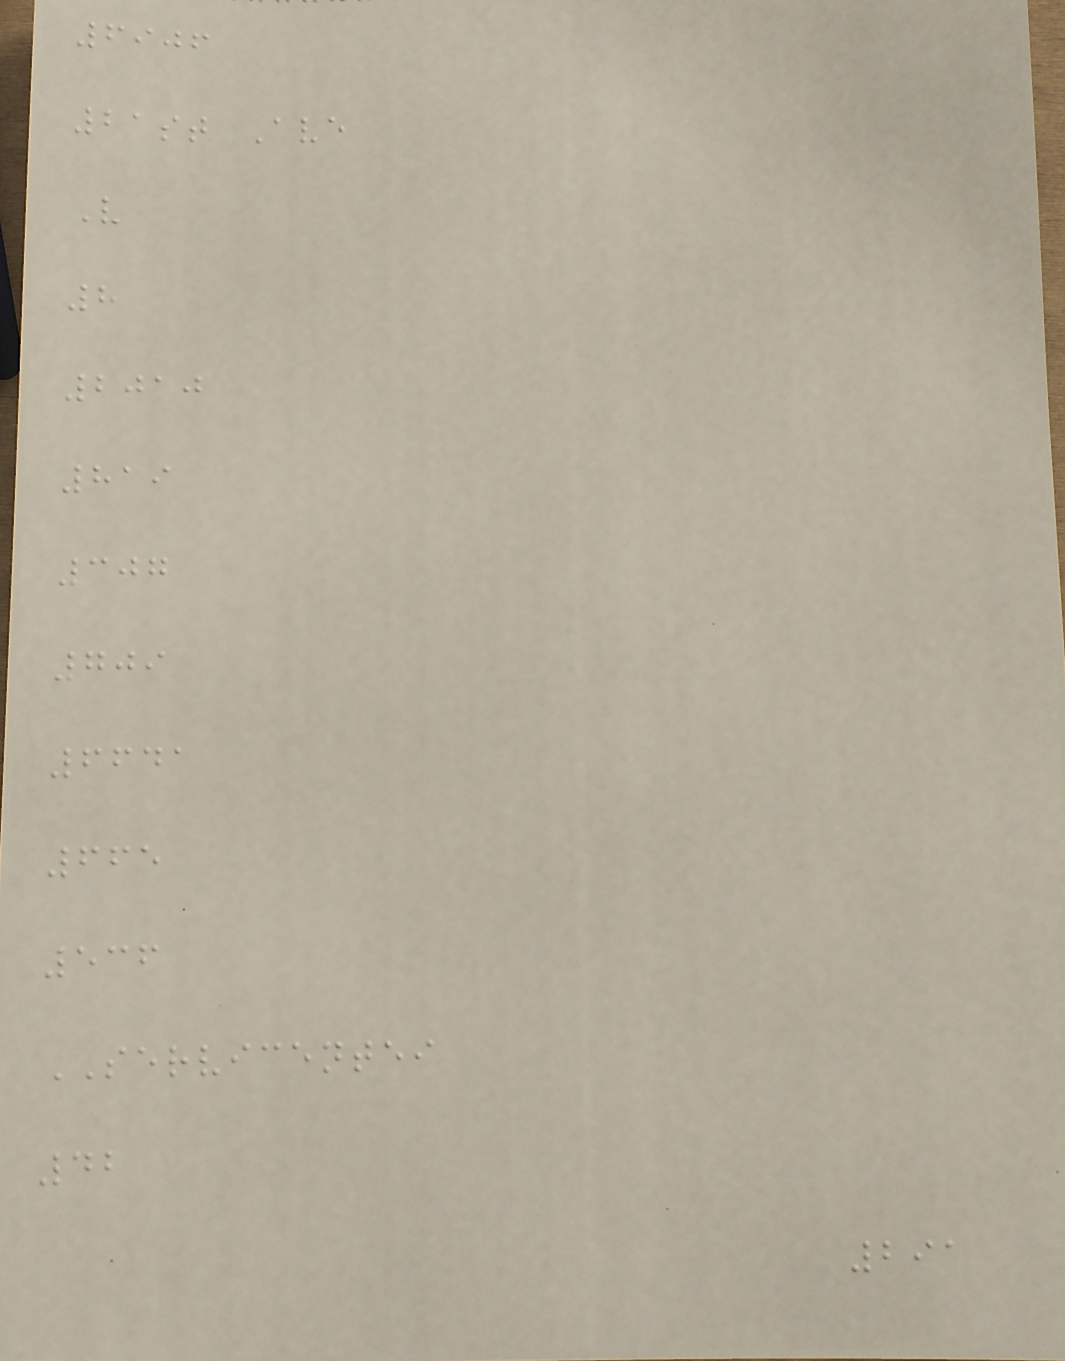6906
21st Ave
V
8
2010
819
307
709
6641
665
536
SERVICENTEI
42
291
